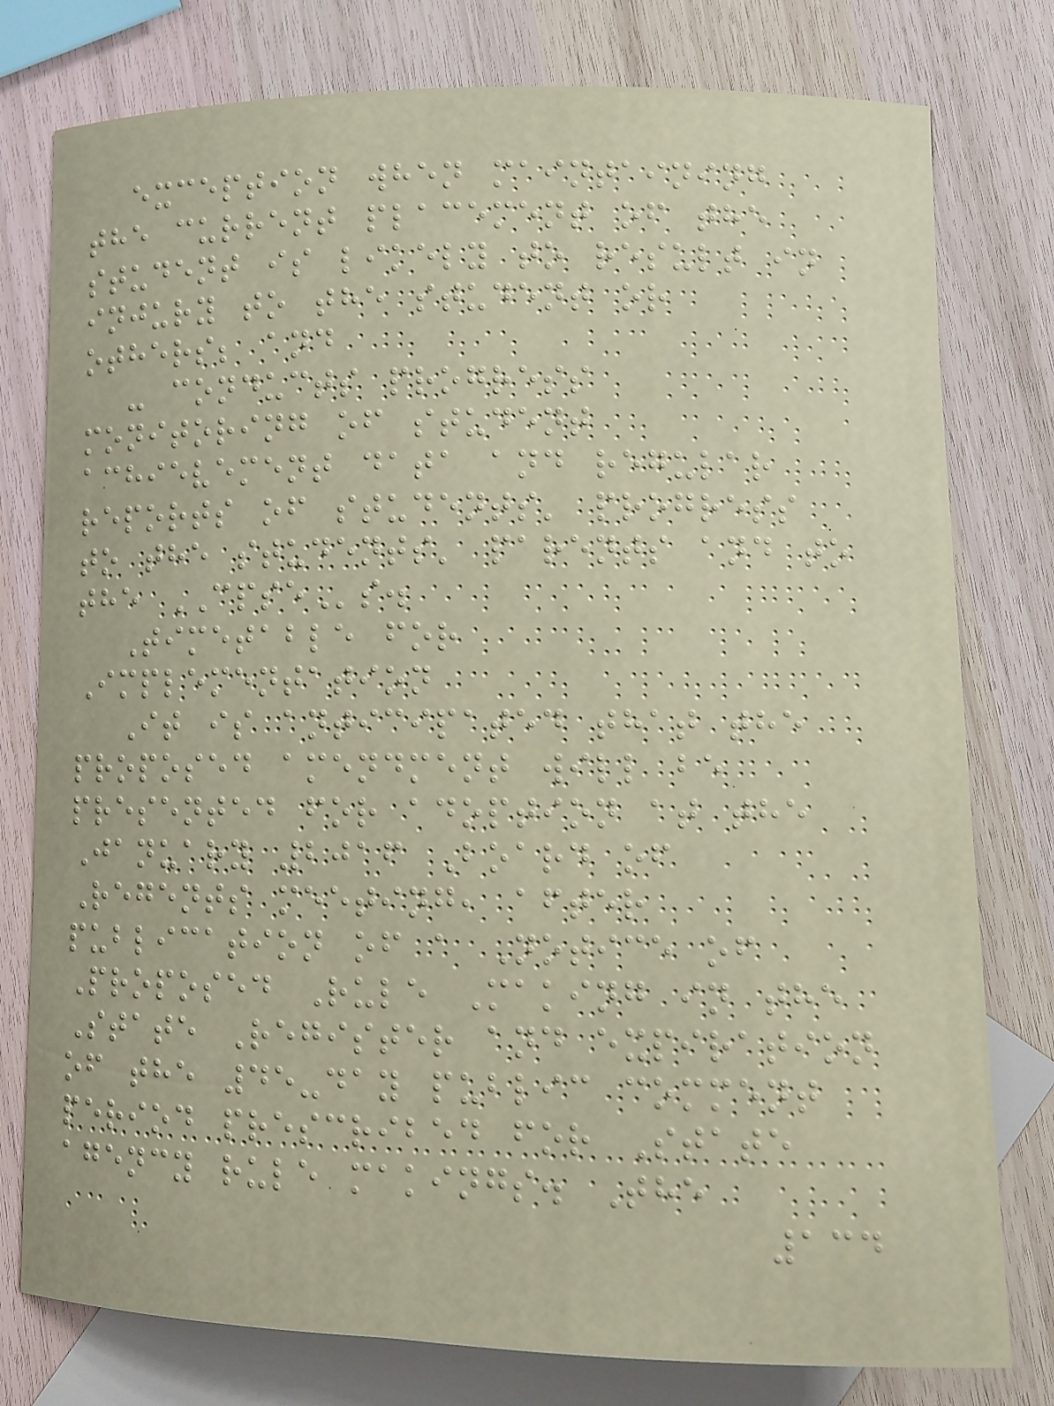exception when maintaining
the current placement of the
student is likely to result in
injury to the student or
others; and
- conducts progress
monitoring of student
achievement data and regular
reports of students' progress
to the students' parents and to
the CPSEs.
Timetable for
Implementation
It is anticipated that the
proposed amendment will be
presented for adoption at the
January 2016 Board of
Regents meeting, after
publication of a Notice of
Proposed Rule Making in the
State Register and expiration
of the 45-day public comment
period prescribed for State
agency rule makings. The
134
